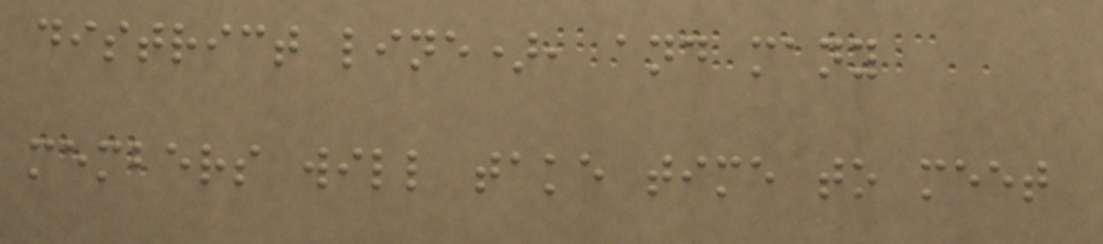district line), and many
members will take time to meet
